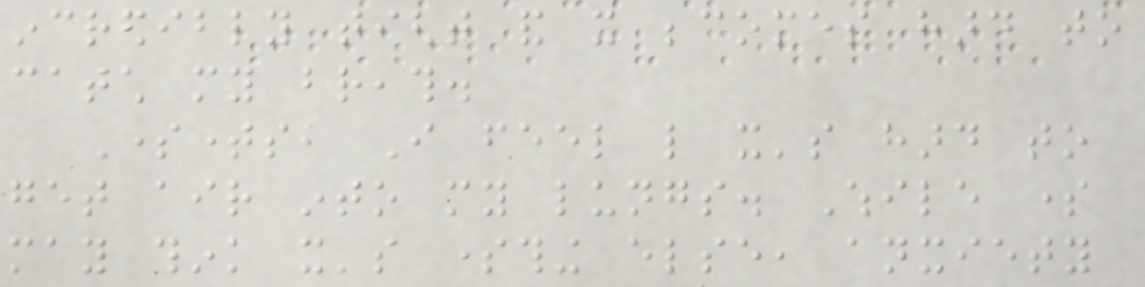incredibly tight and it becomes hard to
catch my breath.
Sometimes, I feel like it's hard to
get air into my lungs. While some
may think it's something else, anxiety
